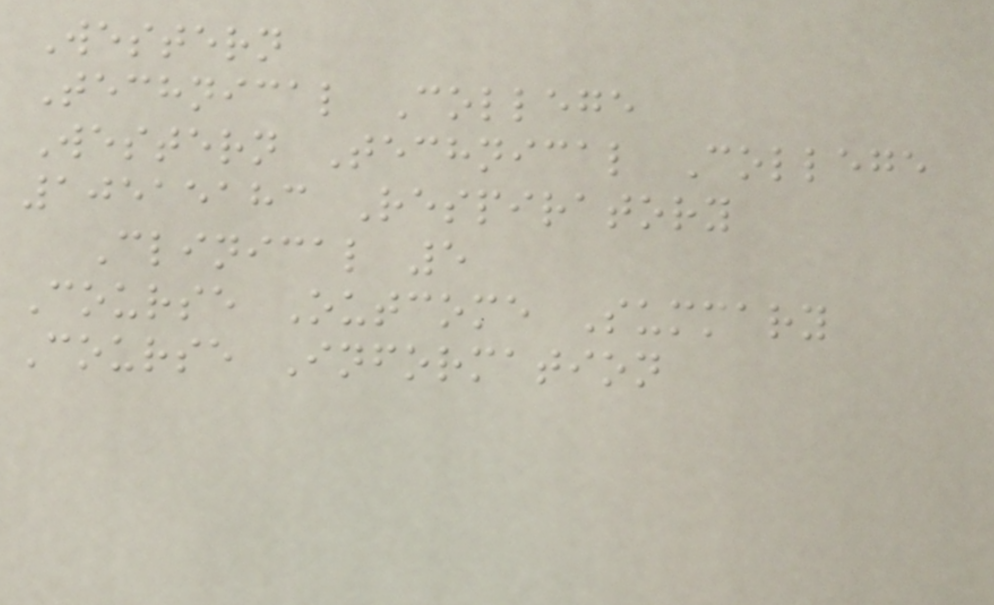Western
Technical College
Western Technical College
10515183 Respiratory
Clinical 5
Course Outcome Summary
Course Information
